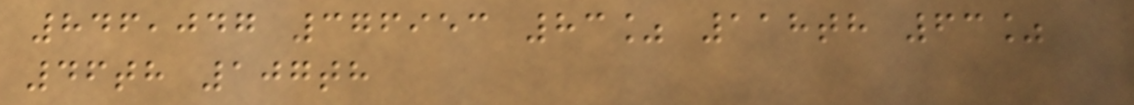846,047 376953 83% 118th 63%
46th 107th
